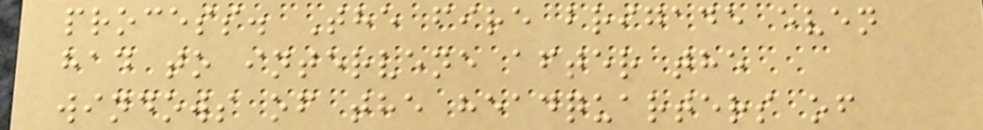process. The fire brigade even
had to intervene after the
windows of the headquarters of
